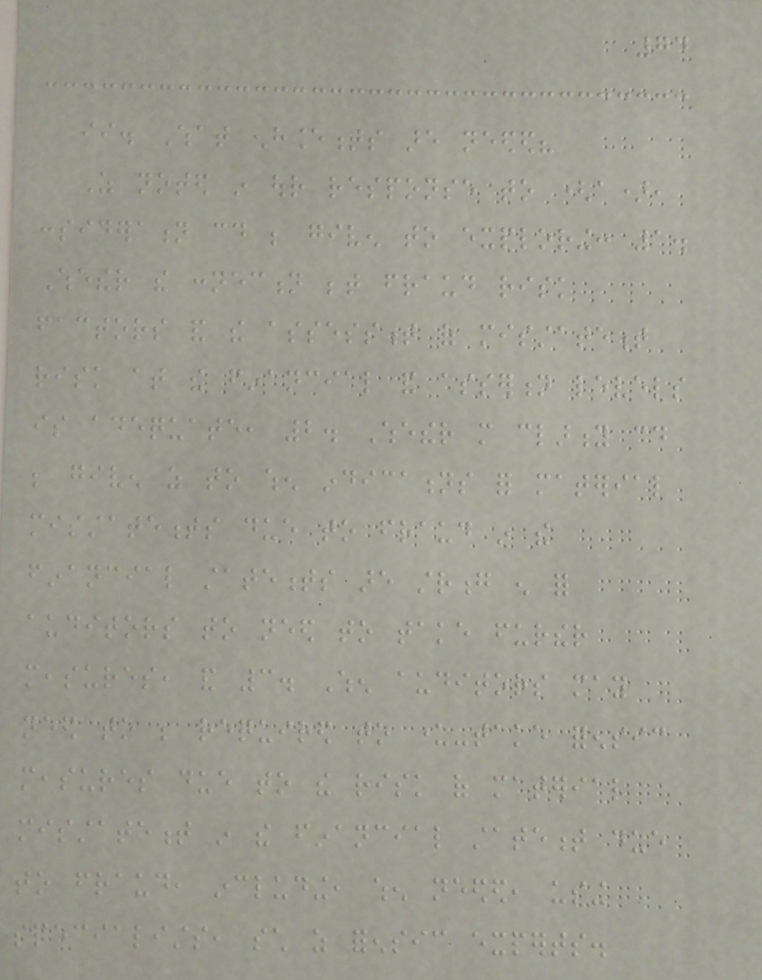74
ii. What enhancements are needed?
As noted in our response to (a),
consideration could be given to exploring: 1.
Whether the connection between fraud risk
factors and the assessment of misstatement
risk at the financial and assertion levels
is adequate, 2. Whether more clarity could
be given as to when indications for material
misstatements due to fraud in the
financial statements are strong enough for
auditors to need to take further
measures, and 3. When auditors may
need to be required to under-take forensic
measures due to the risk of material
misstatement in the financial statement due
to fraud, including, when needed, using
specialists, such as forensic experts.
